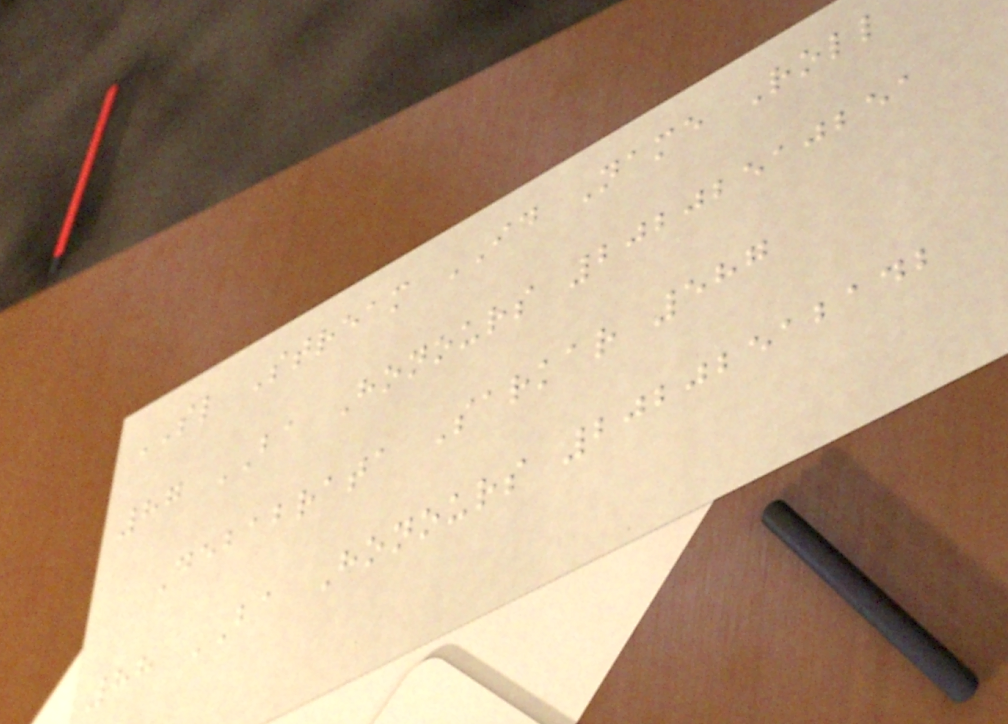SL Stream ID Name Roll
87 BA Honours 20202510251
Debabrata Sarkar 587
88 BA Honours 20202512142
